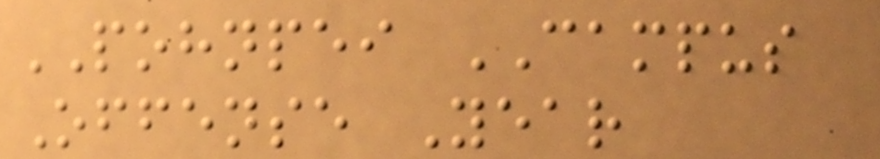POHNPEI CAMPUS
Offense Year
